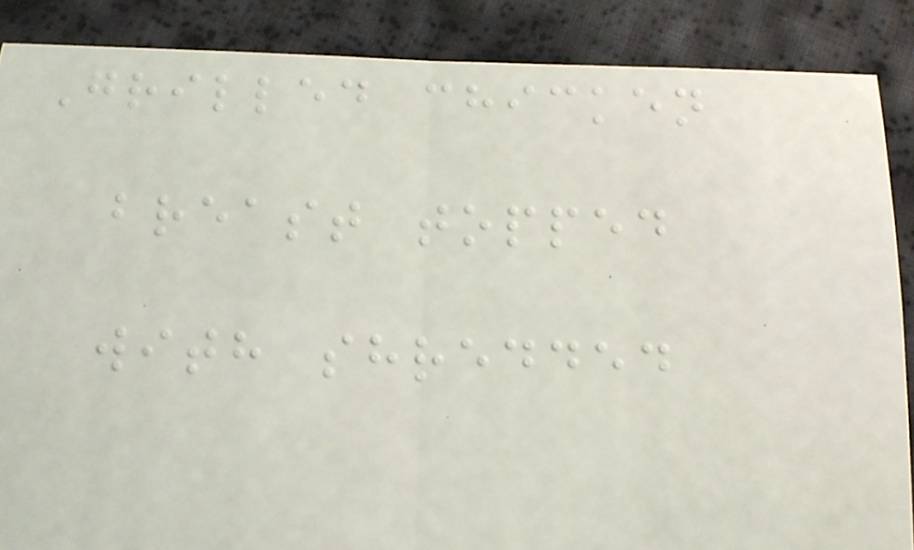Grilled chicken
breast topped
with shredded
